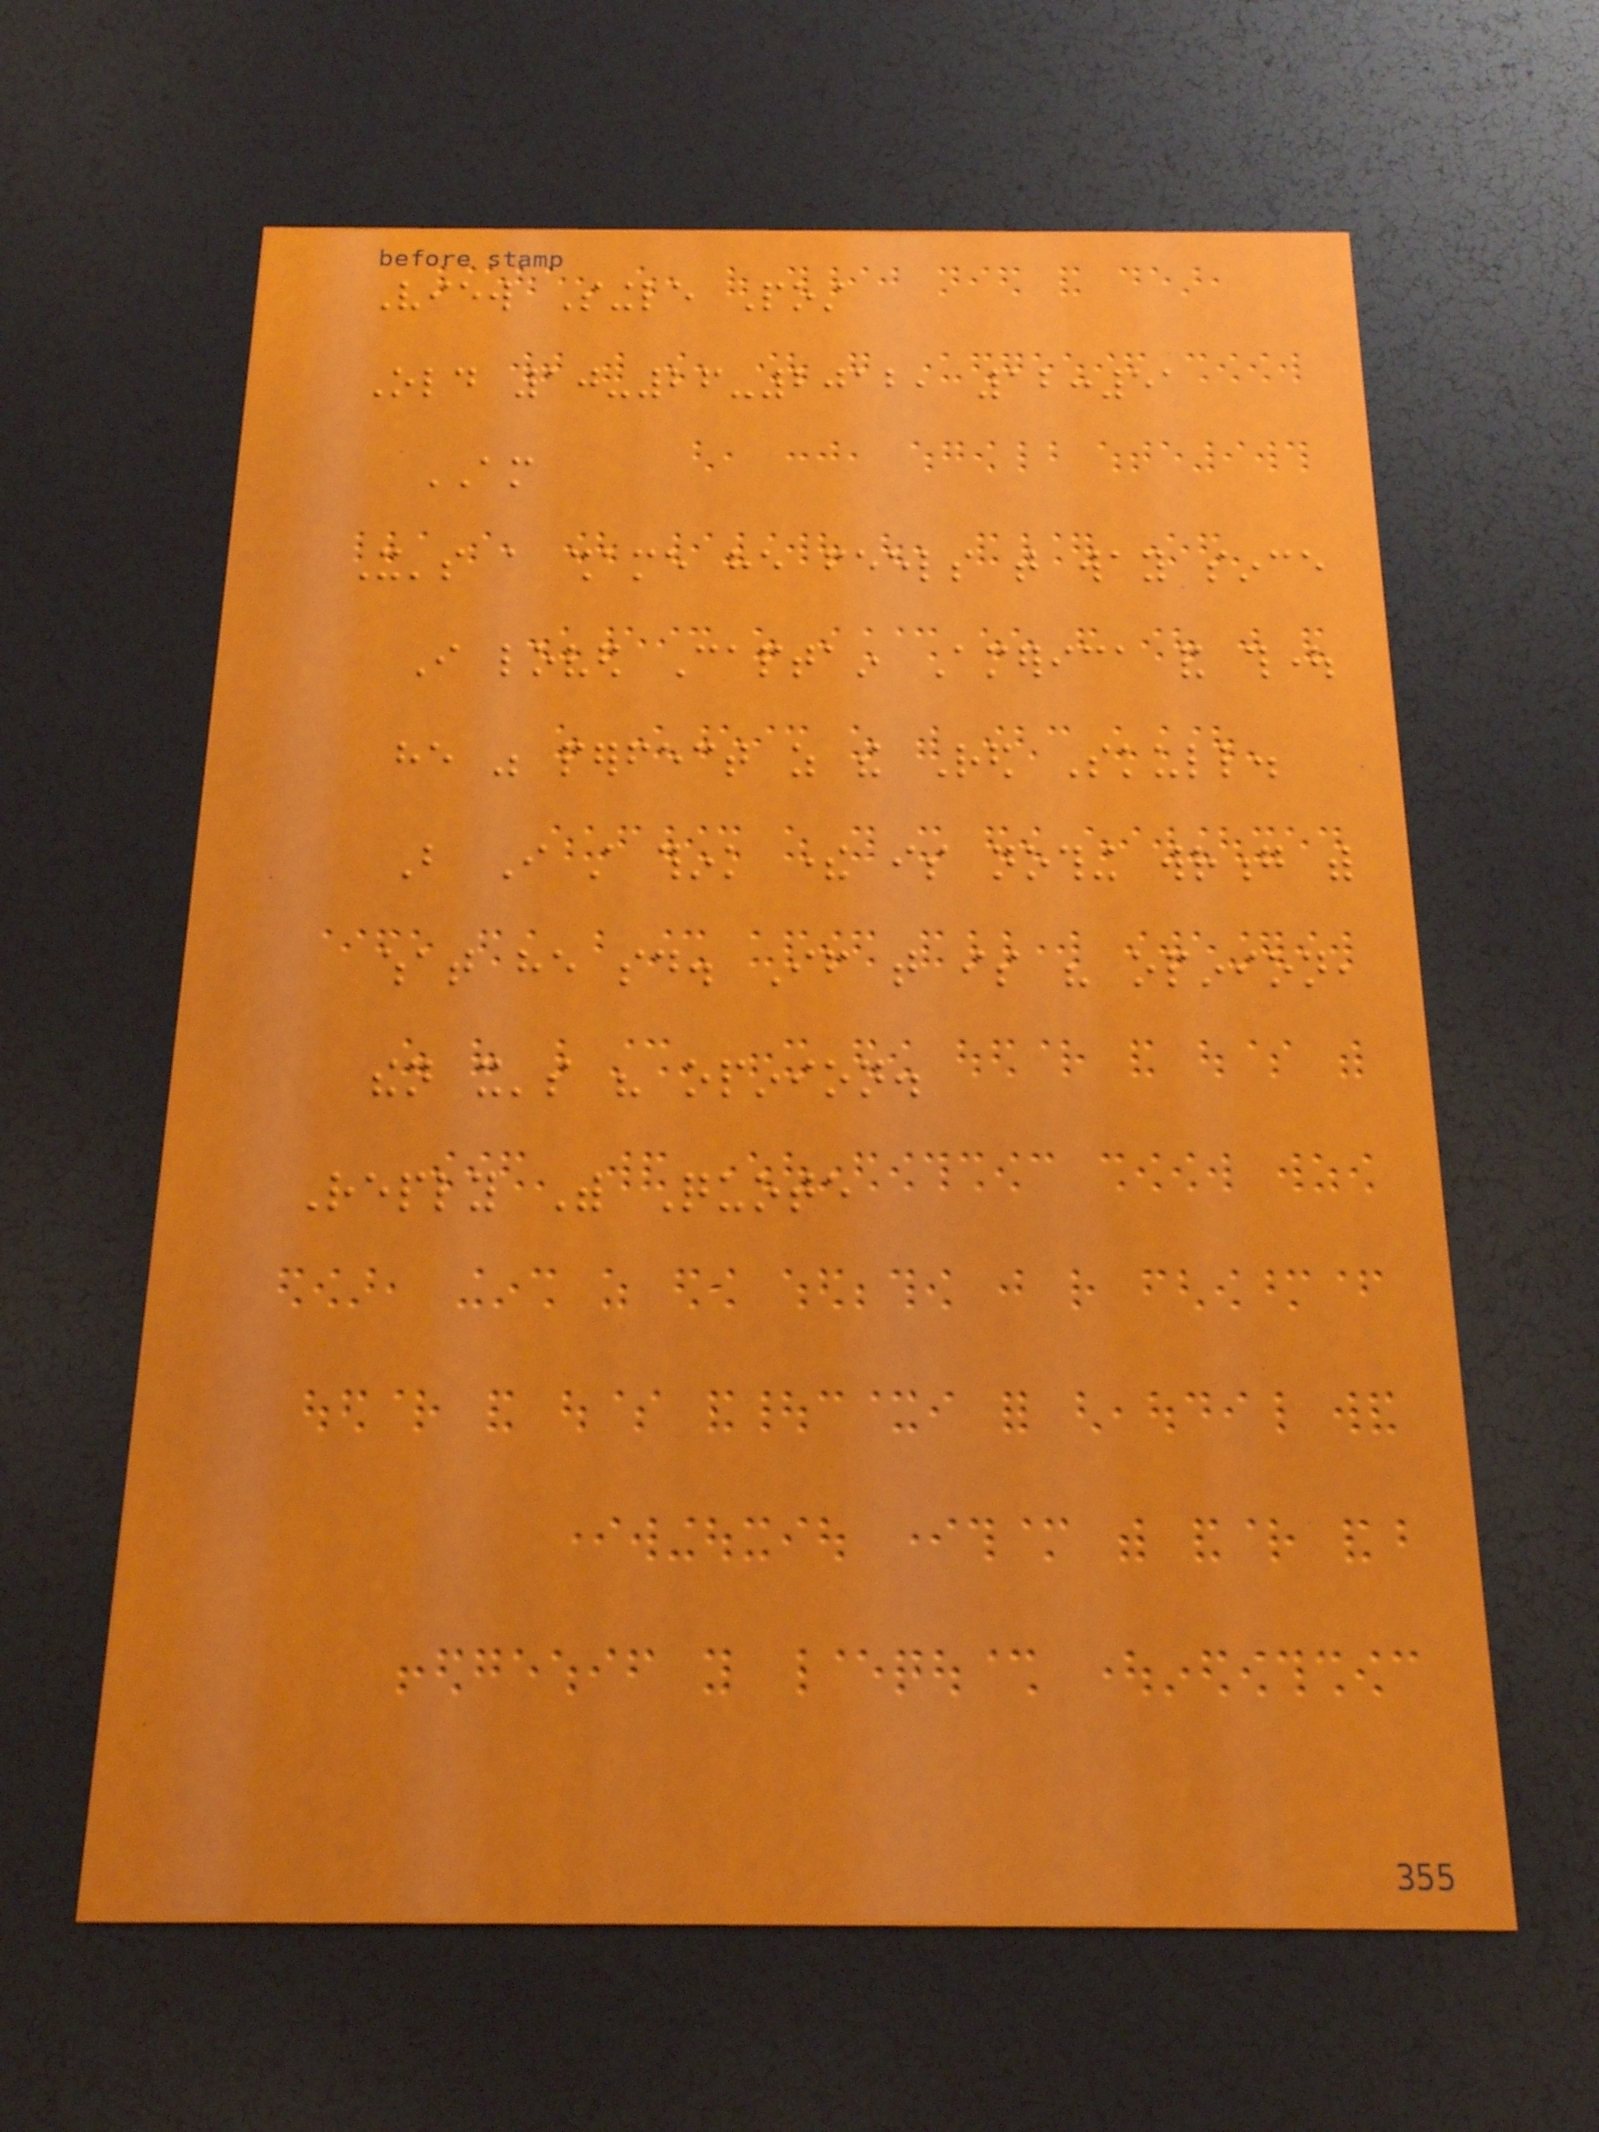View Single Post
Old 10-26-2012, 12:51
AM
It's a shame he feels that way since
I loved Captain America and thought
he was perfect as the Red Skull.
But I still think there is nothing wrong with
what he said. If that is his opinion,
then it's his opinion.
Reply With Quote
